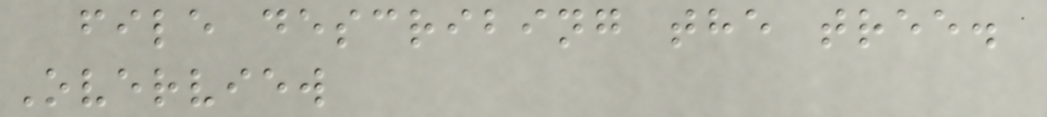file describing the tree.
Overview
